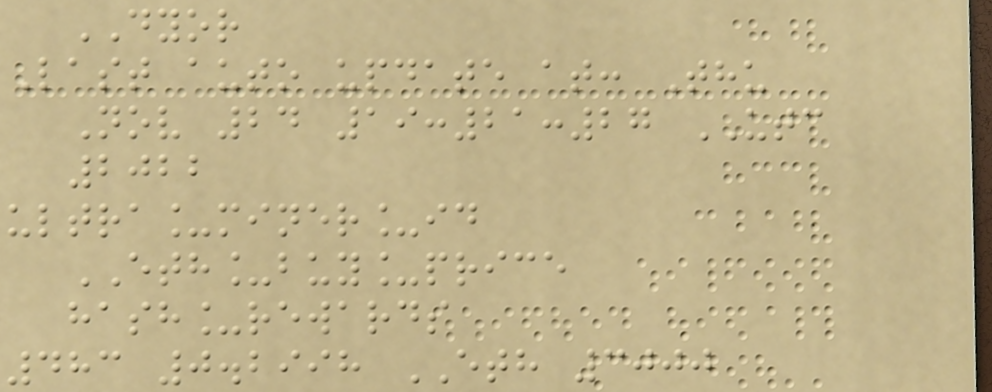DYOR
Last auto update at: Thu
Nov 24 19:21:27 UTC
2022
ultra_miner_id
ETH_buy_price
hash_rewards
483 0.2998 ETH 3000
